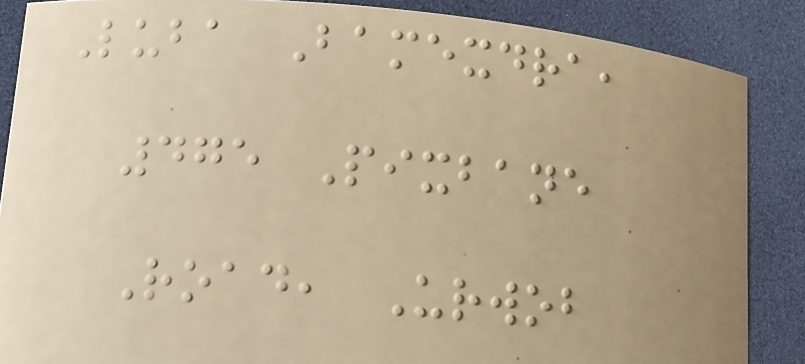Luba Bamexdra,
475 Pixbane
Road, Urwob
